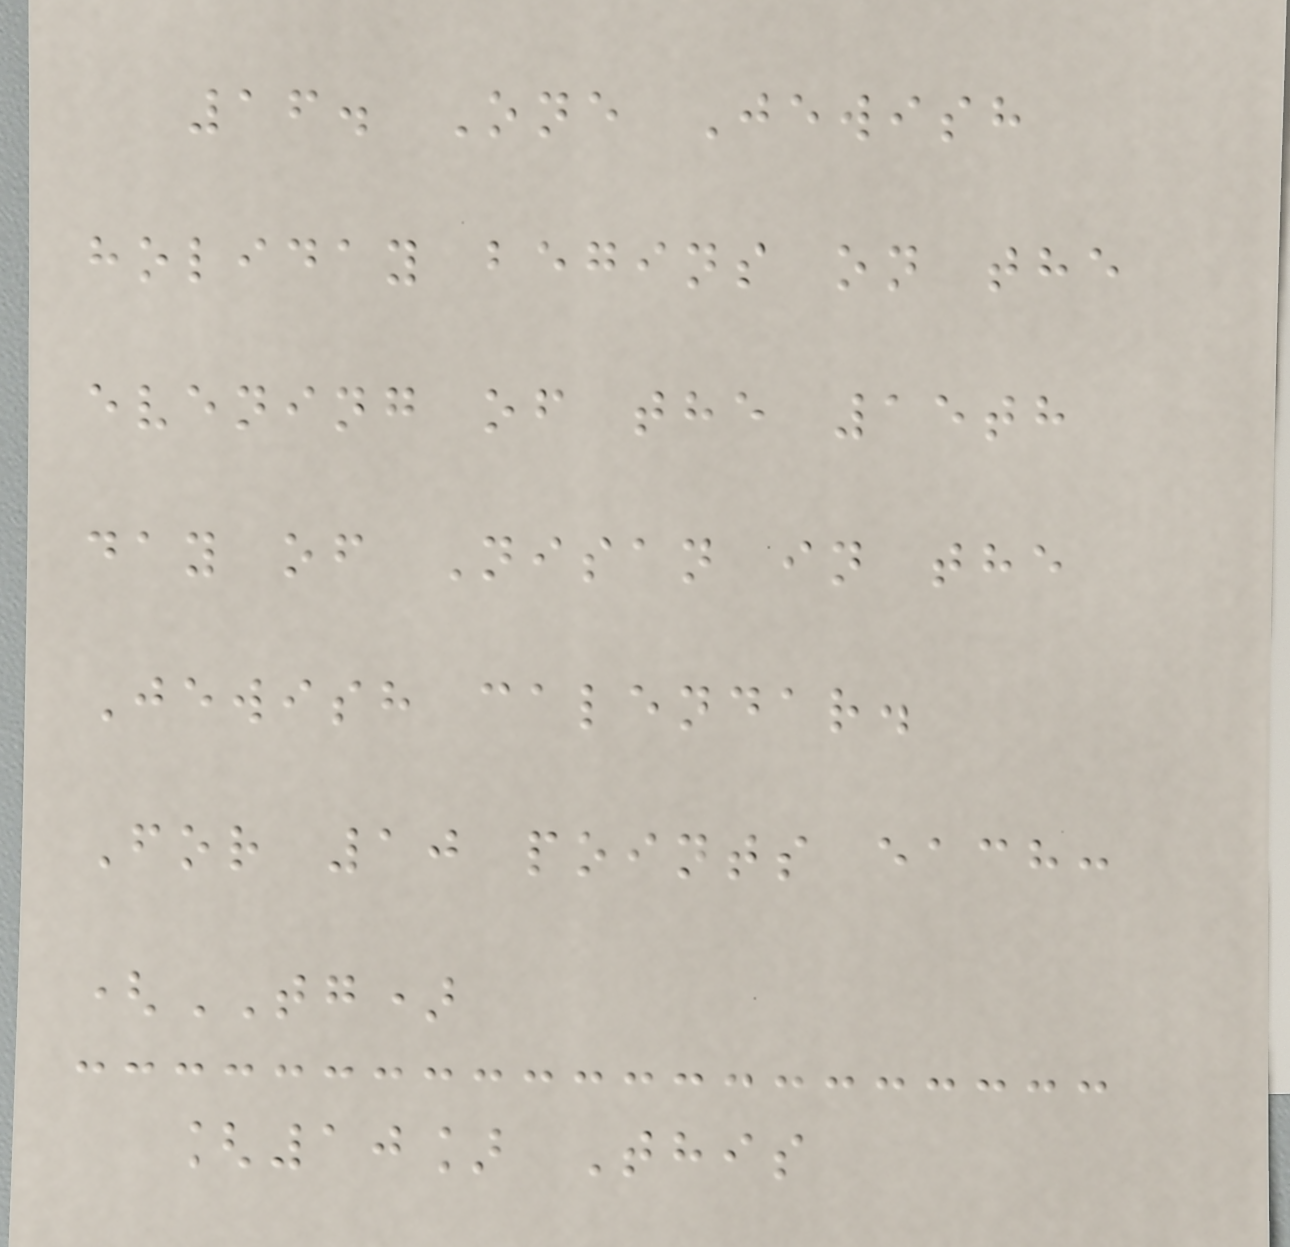16. One Jewish
holiday begins on the
evening of the 15th
day of Nisan in the
Jewish calendar.
For 10 points each:
(TG)
[10] This
